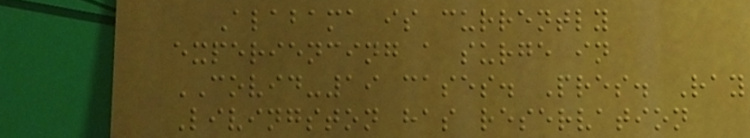Alabama is currently
experiencing a surge in
COVID-19 cases. Pres. Ray
Livingston has reservation
